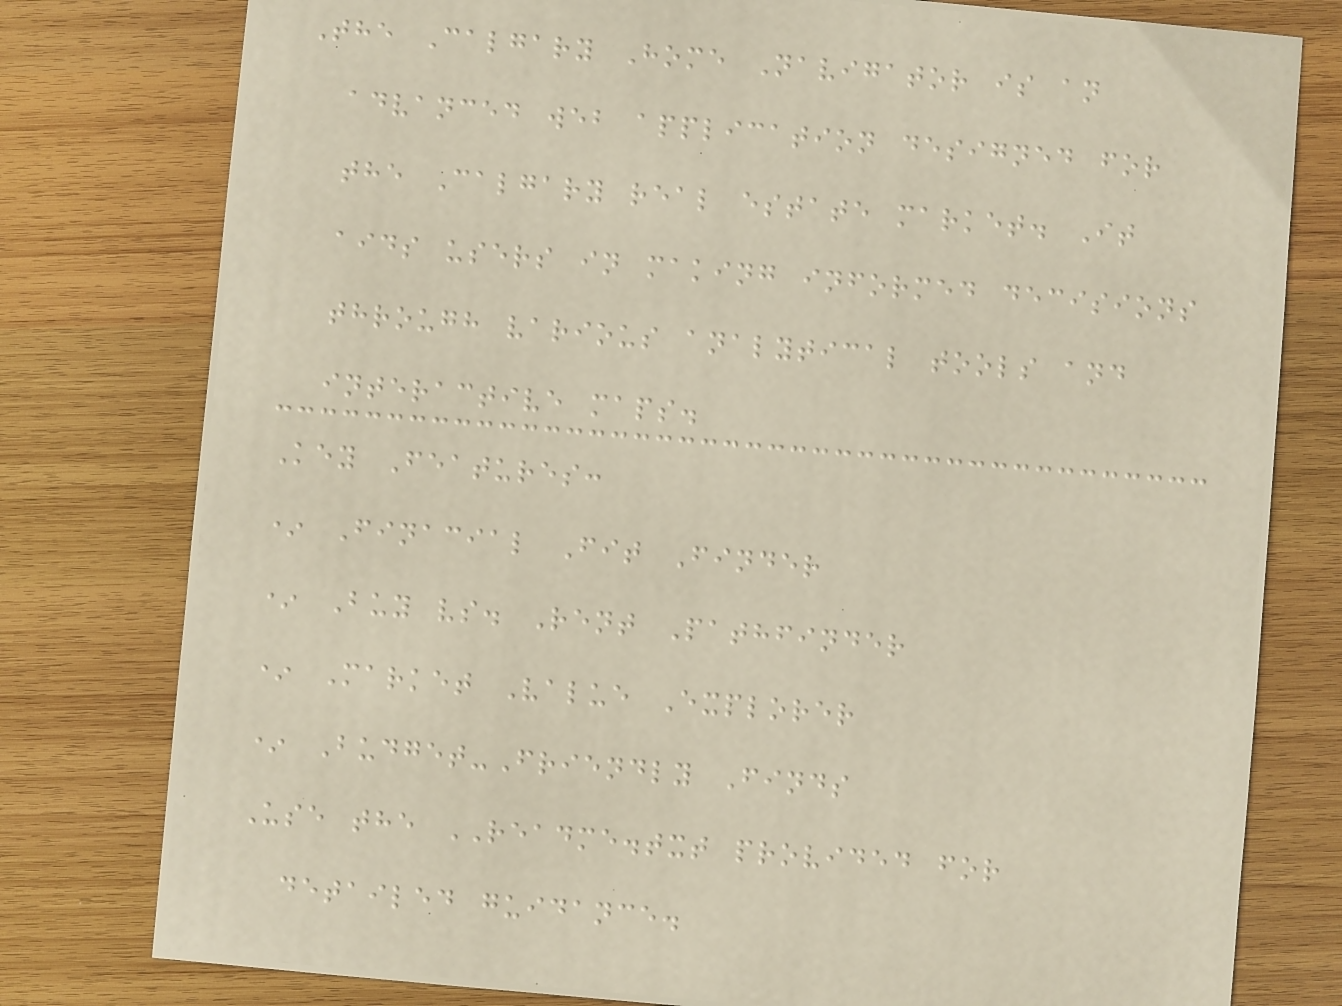The Calgary Home Navigator is an
advanced web application designed for
the Calgary real estate market. It
aids users in making informed decisions
through various analytical tools and
interactive maps.
Key Features:
* Finacial Fit Finder
* Buy vs. Rent Pathfinder
* Market Value Explorer
* Budget-Friendly Finds
Use the README.txt provided for
detailed guidance.
